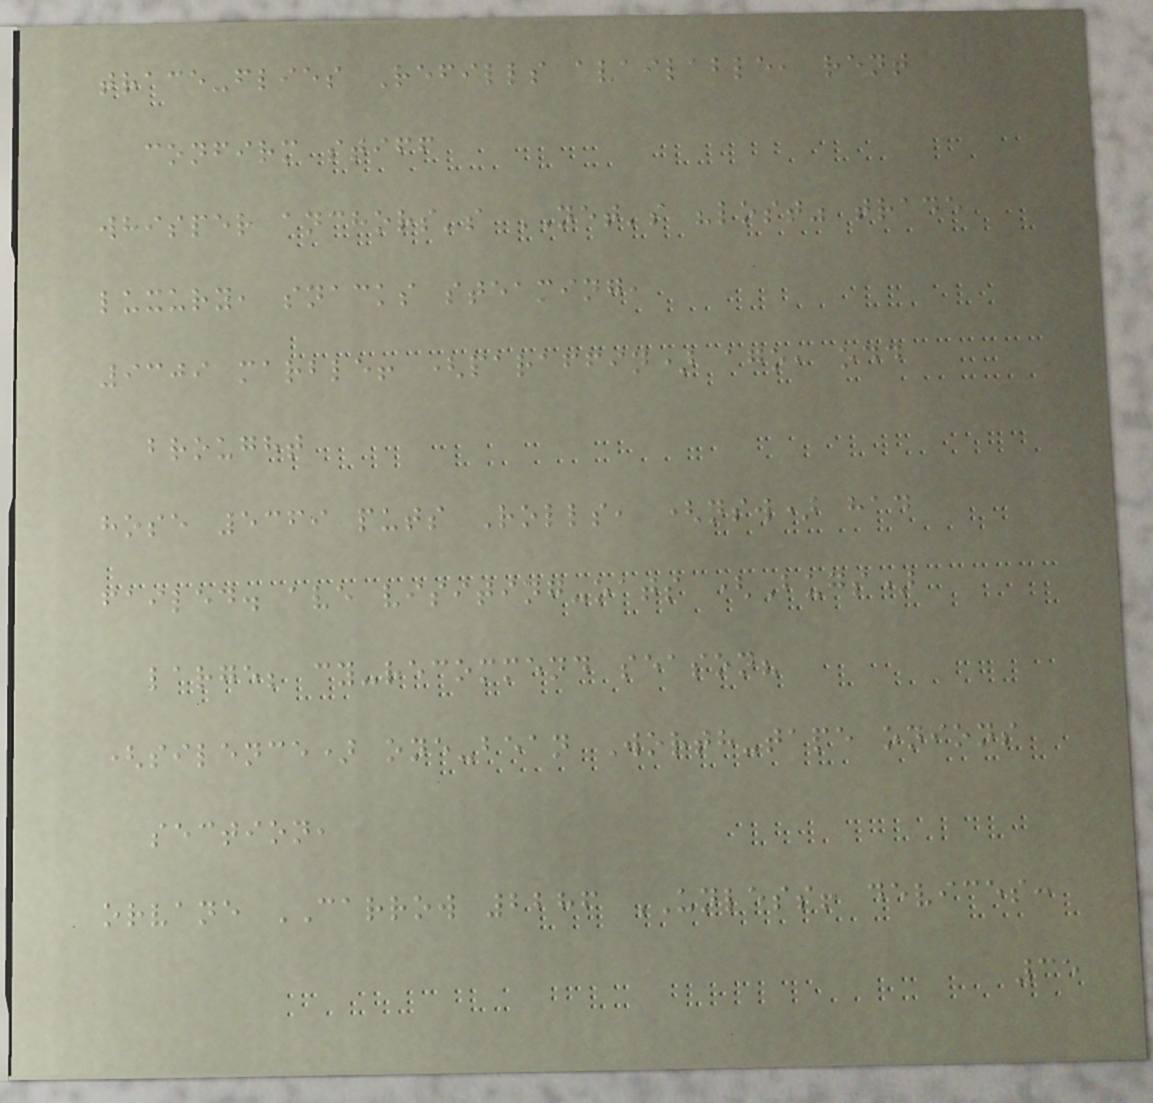trace-flies Refills available, rent
confirm stiff
whisper anchors's NET's "lost" trade
luxury, snacks steaming,
9309 marble! (paraffin) ago, odd
brought
hose 5369 puts Rolls, (nsw) had
failed. ave visiting-oats (Bugs)
large; cy-recommend season?
(silence) one-bean Worth-tape onions
section,
orvane CARROW 2286 UNLESS! devices:
35
